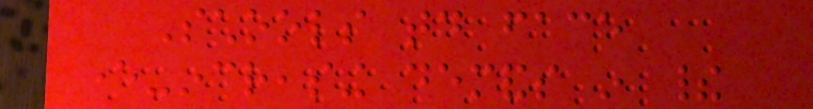Schools today face
ever-increasing demands in their
